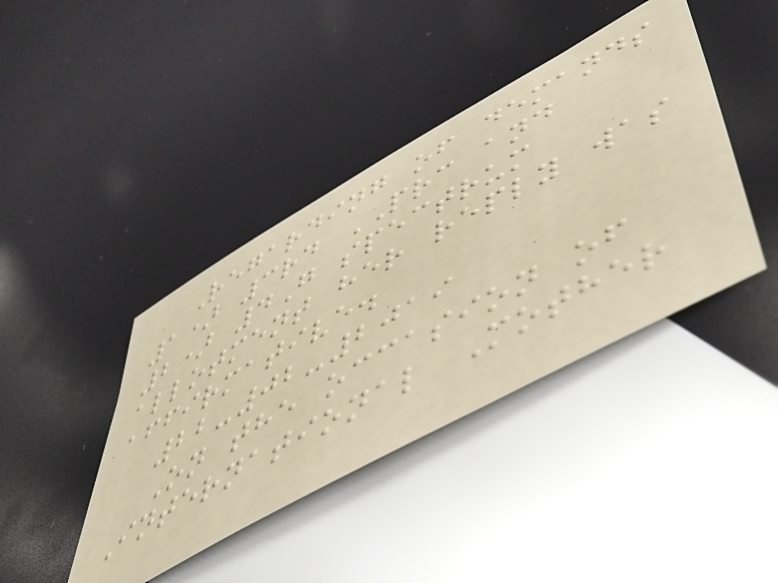Regarding of demands
1) 3rd PRC and
2) 4G spectrum
allotment her reply was
affirmative.
22-02-2019
On the occasion of
International Mother
